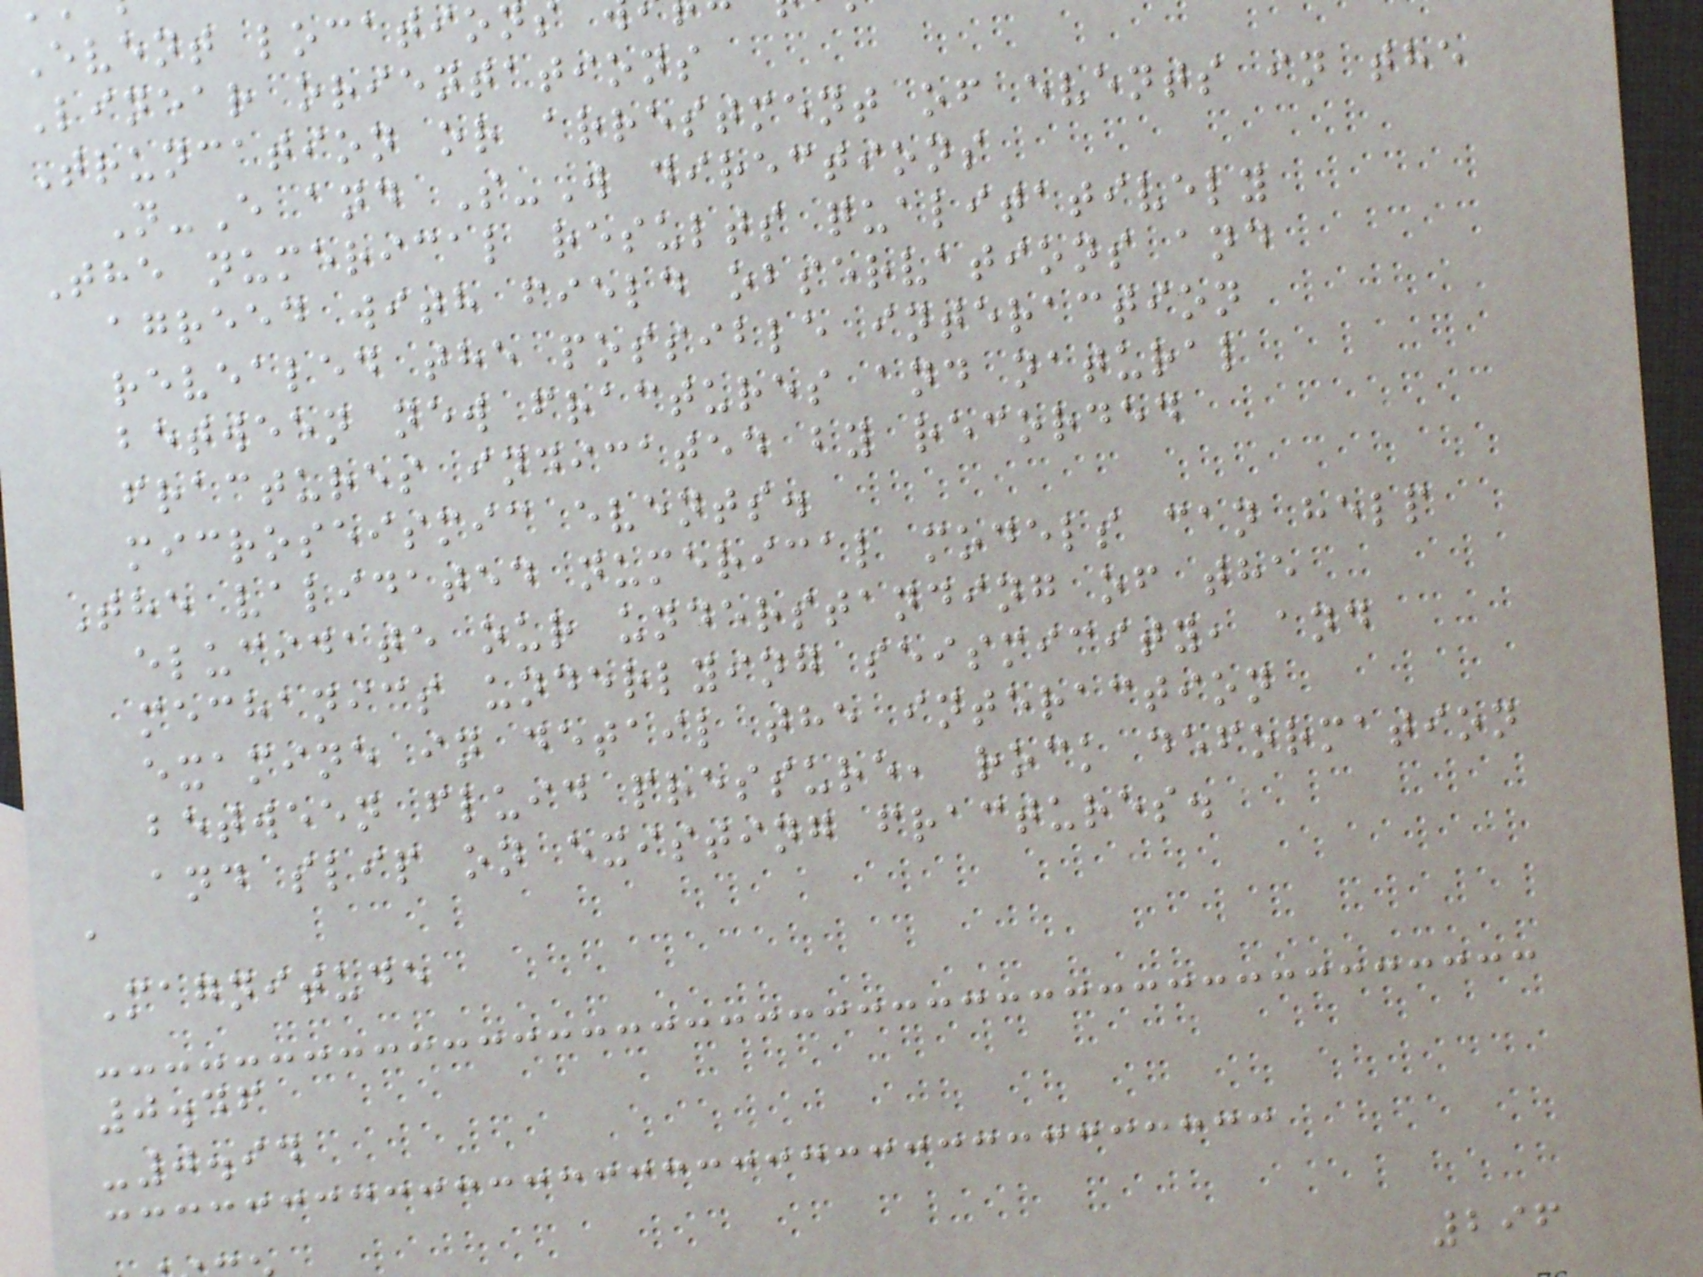Event location
Linear orientations
Truncation or arrestment of events in the
N-E and S-W directions
The numerical results qualitatively
agreed with field observations and
revealed the possible interaction
between new fractures and natural
fractures indicated by recorded
microseismic events.
The validated numerical models can help
elucidate our understanding of the
mechanics underlying seismicity, and
examine in detail the interaction
between fluid pressure, rock deformation
and slip on existing fractures.
a
Magnitude
0.46
-0.94
296
